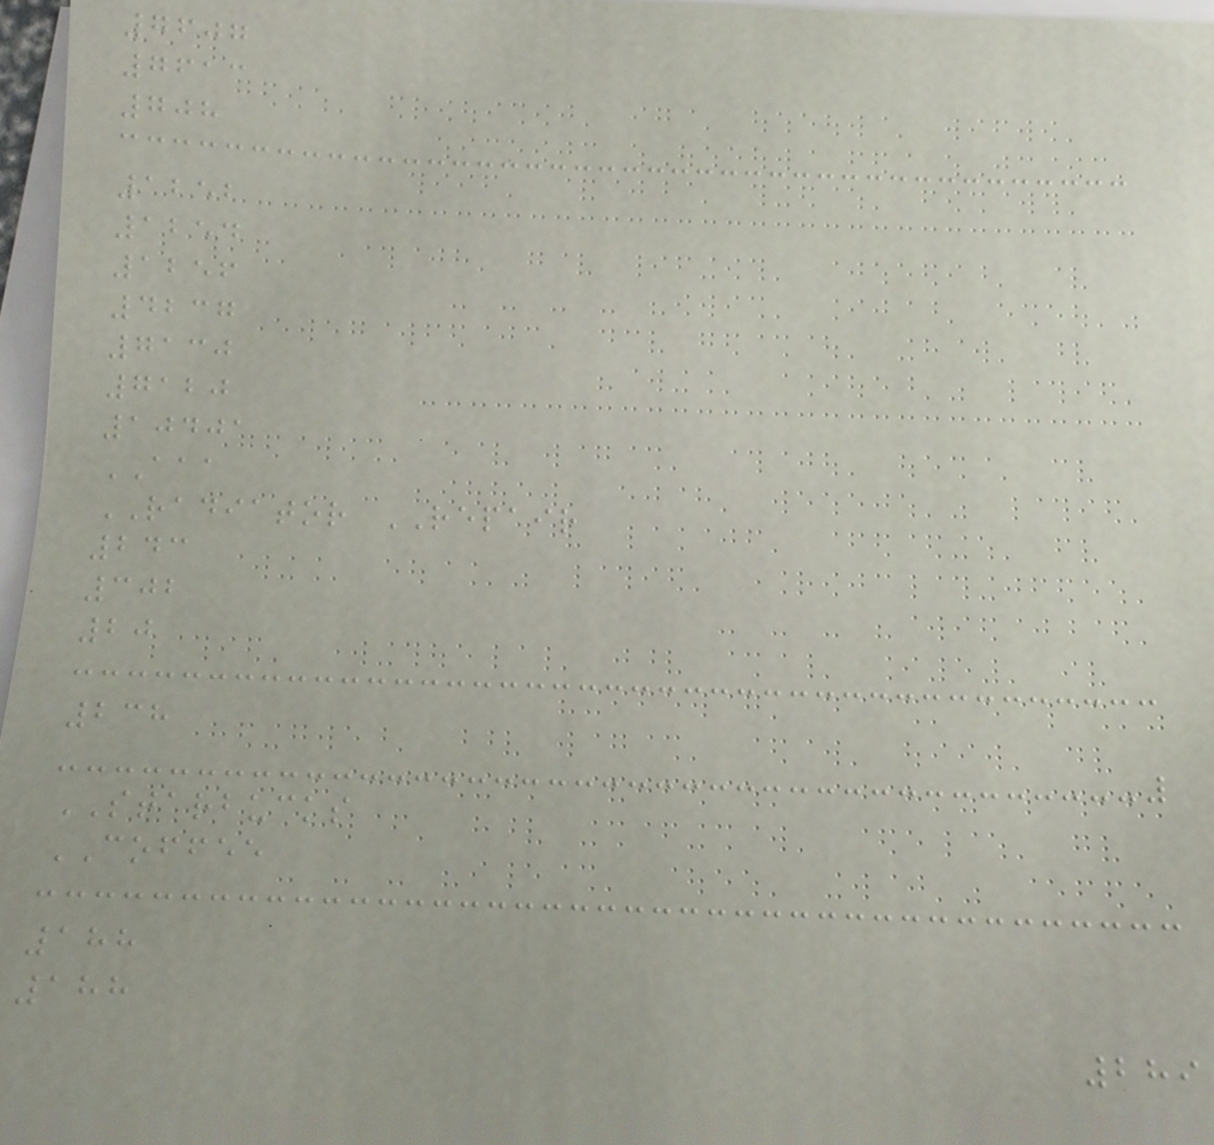7607
7613
708
1252
1254
1256
4237
7130
7120
10401
AAA
RADIATOR REPAIR
243
302
20
238
STARBUCKS
COFFEE
188
188
289
